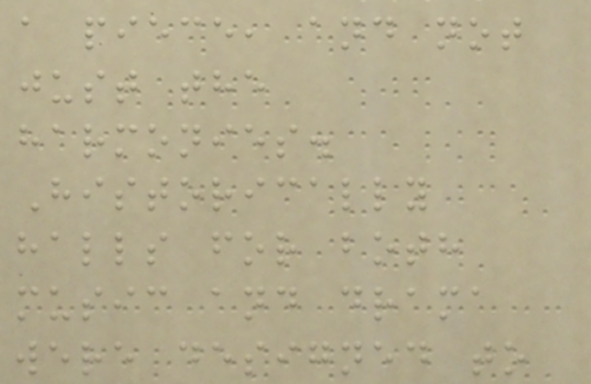a piece, and not
just the
harmonies.
Historically
halls for both
music and drama
were designed to
